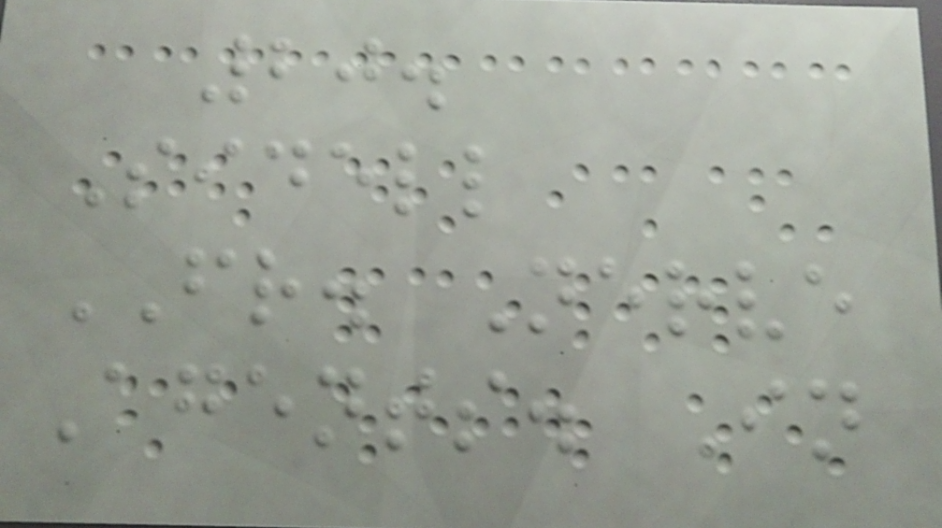20.
Sidell
FR. Nerve
Agents. In
